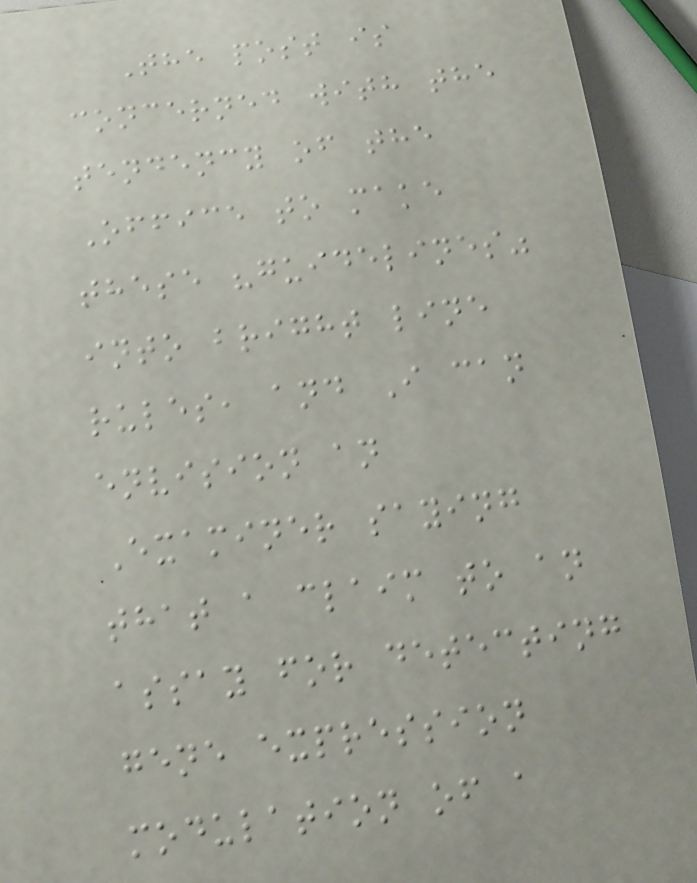The post is
concerned with the
tendency of the
Office to make
these "guidelines"
into bright line
rules, and I can
envision an
Examiner saying
that a claim to an
assay for detecting
gene expression
modulation of a
